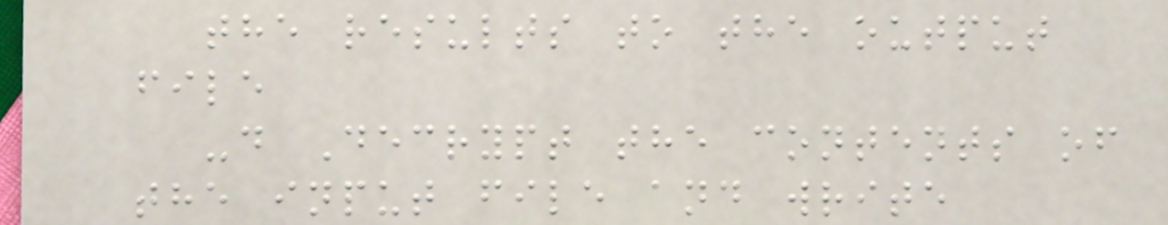the results to the output
file
-d Decrypt the contents of
the input file and write
